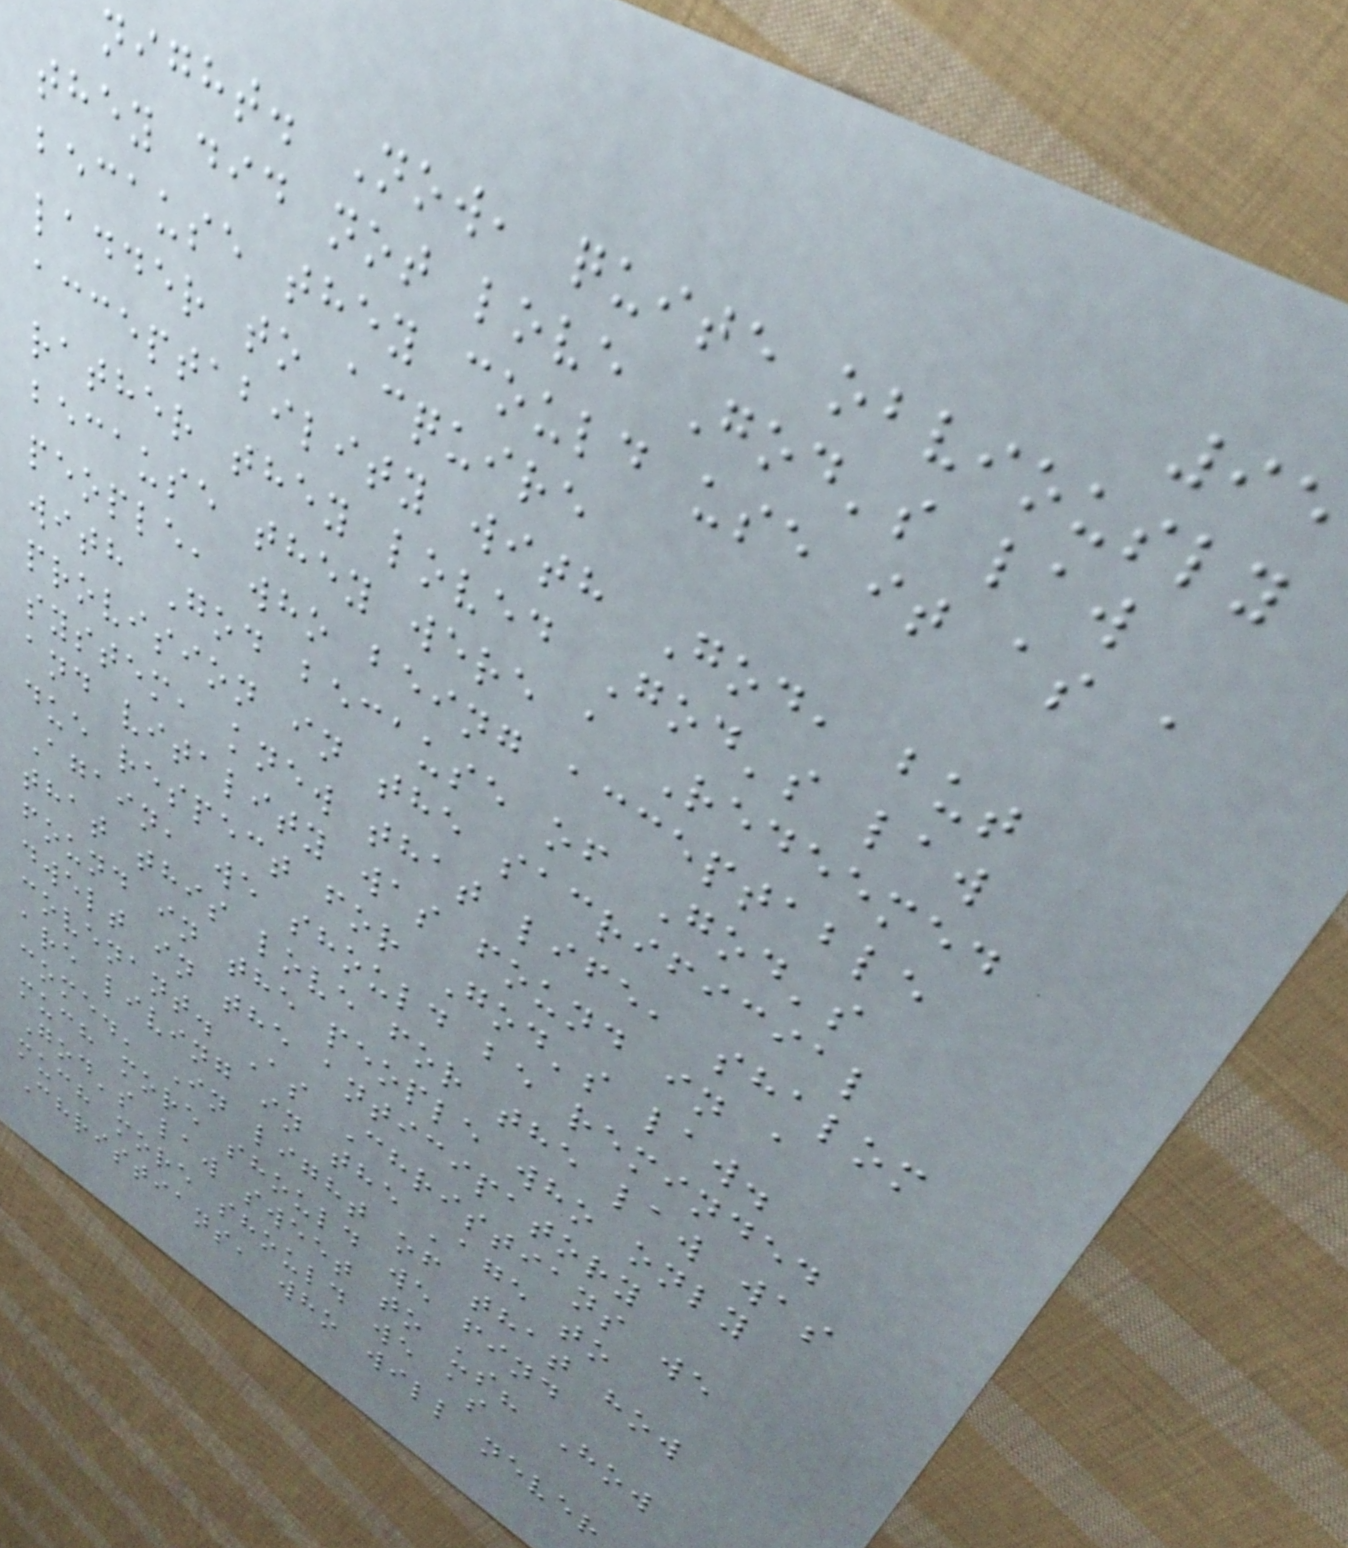95
night. Now, quite obviously
they did not love God's law
because they could use it as a
ladder to acquire
acceptability with God, but
rather they loved God's law
because they were a Redeemed
people, who being acceptable
with God because of God's
provision in the sacrificial
system, knew that life, shalom
and vitality was found in a
due respect for God's law.
Again, we should be reminded
that this love for the law was
found in the people who only
dwelt in the anticipatory
covenant. As Christians we
are living in the 'age to
come.' In light of that how
much more should we find
God's law sweet to us? How
much more should we as
Christians, who will never
